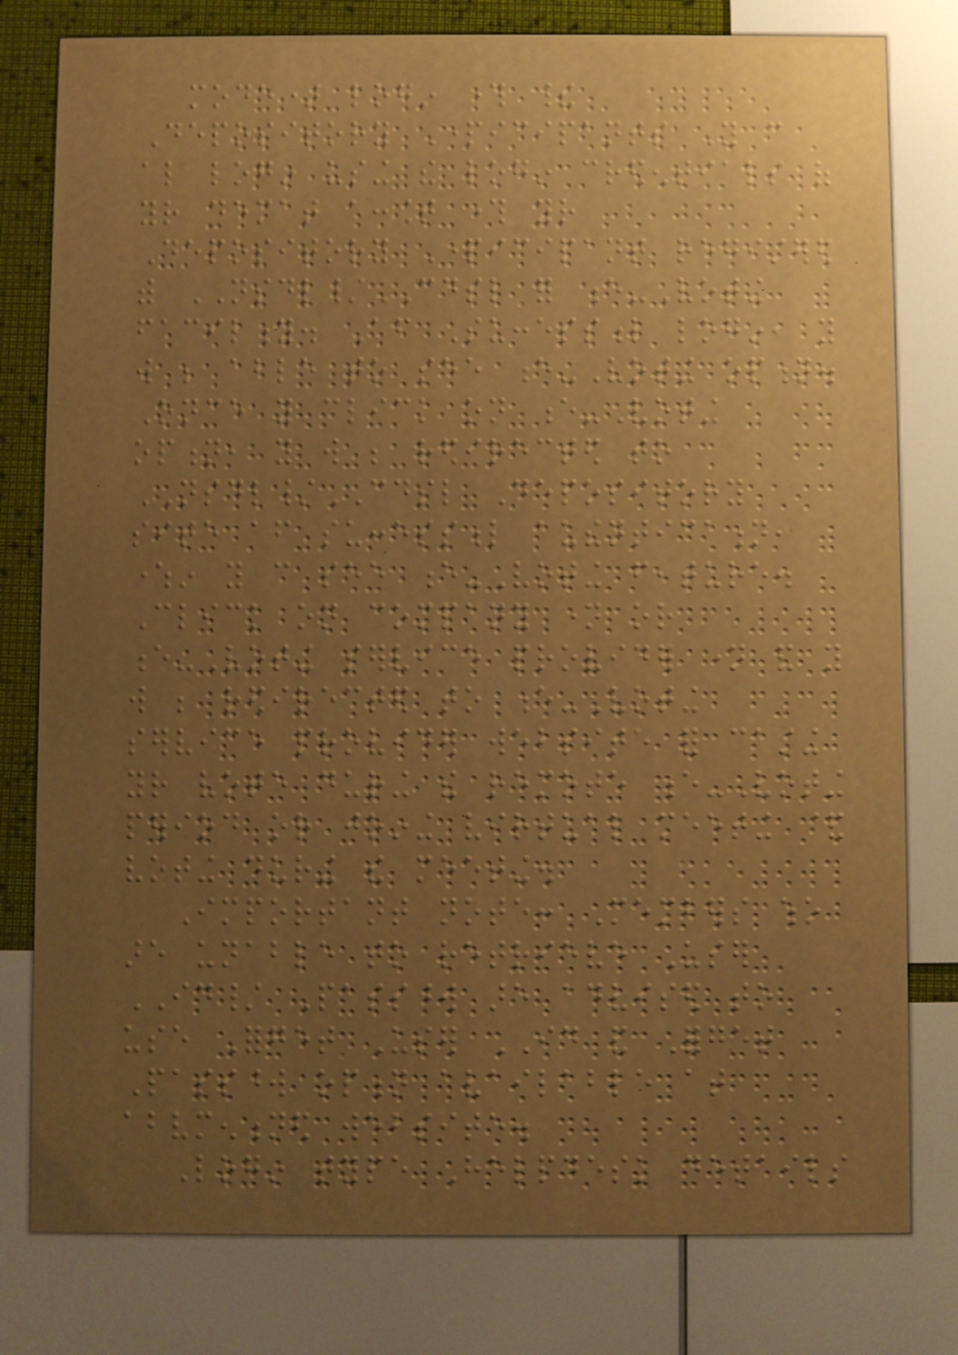mode) login through their
Depository Participants You can
also login using the login credentials of
your demat account through your
Depository Participant registered
with NSDL/CDSL for e-Voting
facility. After Successful login, you
will be able to see e-Voting option.
Once you click on e-Voting
option, you will be redirected to
NSDL/CDSL Depository
site after successful authentication,
wherein you can see e-Voting feature.
Click on company name or
e-Voting service provider name and you
will be redirected to e-Voting
service provider website for casting
your vote during the remote e-Voting
period or joining virtual meeting &
voting during the meeting.
Important note: Members who
are unable to retrieve User
ID/ Password are advised to
use Forget User ID and Forget
Password option available at
abovementioned website.
Login type Helpdesk details
